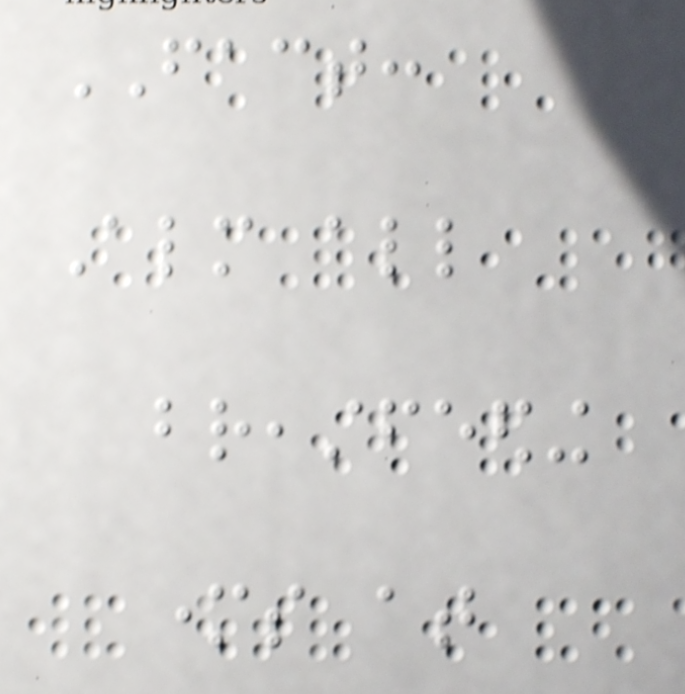FACT:
Almost all
breastfeeding
mothers at
